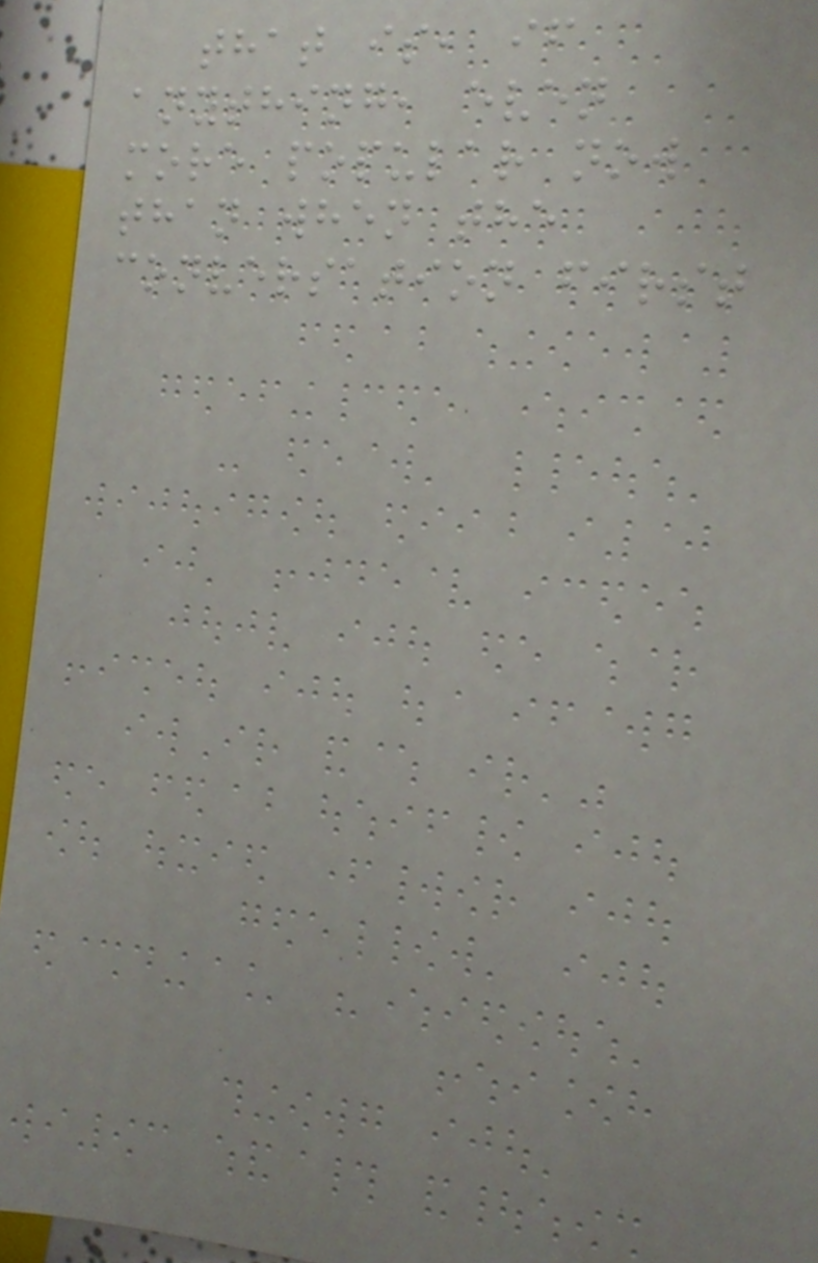that is, if
anything, even
more popular now
than when the
conversation first
